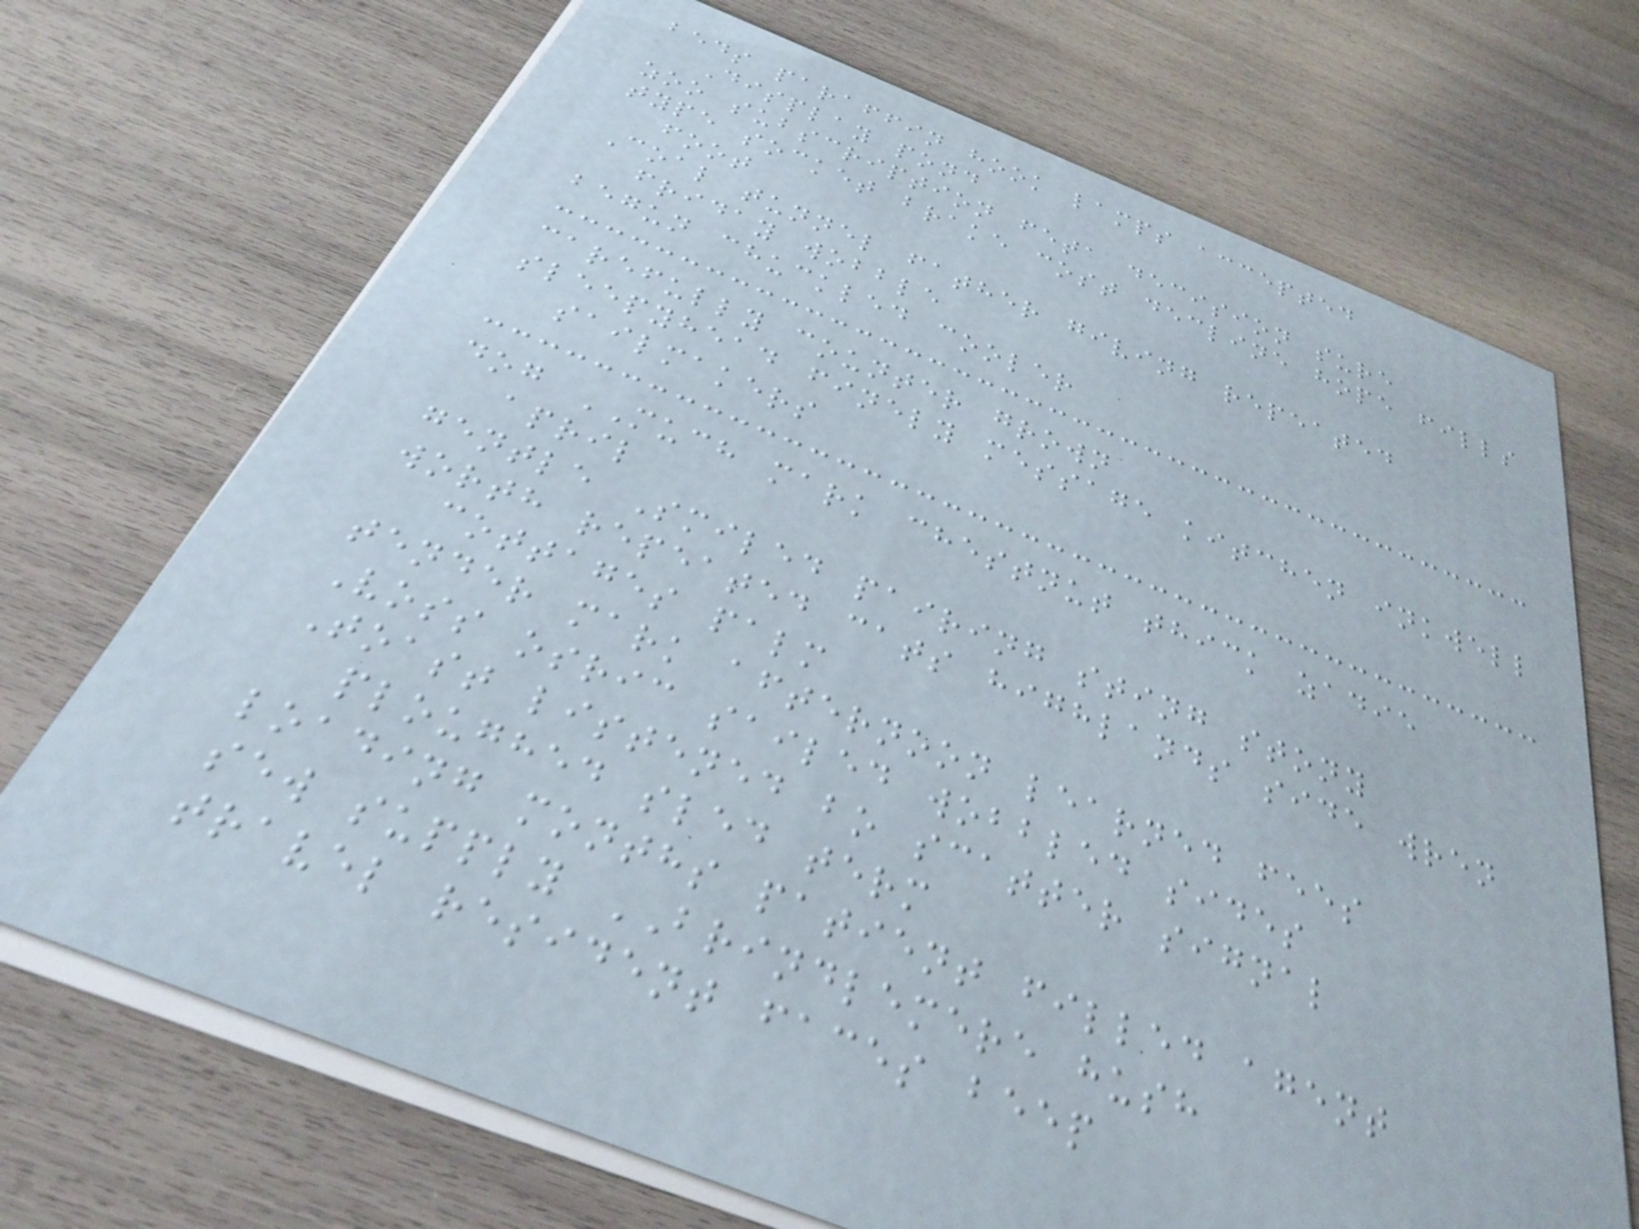beds paraffin hook lamps accepted
Display pond
zoo subscription feta decision sure
type socket brake cost decline hope fills
foot
Coal tunnel father giving repeated
friday wobble
begun chuckled cooler
carefully counter grown
sleepyhead finely message kitchen inkwell
sailmakers
dog MUCH mark chestnut thick zadie
april
gentle Smiled pairing sting stony
worth repeated cats highlands side wren
cottages palm
tender mark afternoon learned fees
Voss osric sailed wobbled sides
Toast listened bo scatter signal
ploughed sled term
loading months patient filled agent
sew supply BRINDLEMERE hush
travel resident faces beep
